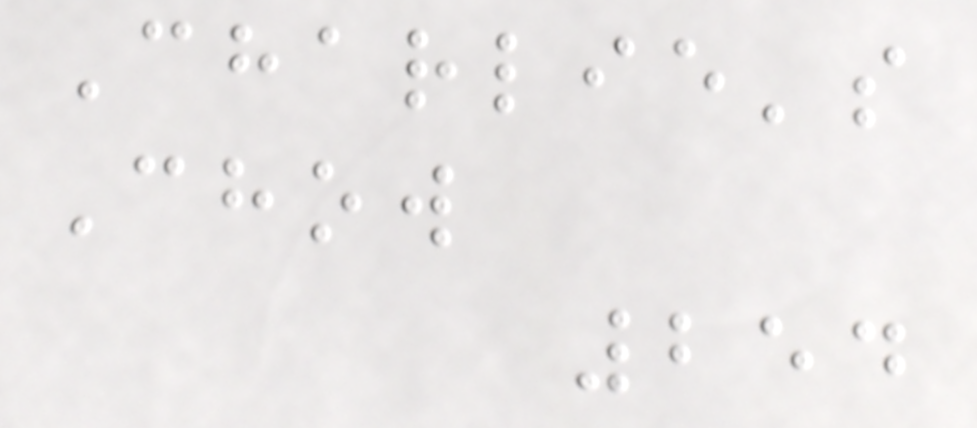Charlie's
Chow
254
